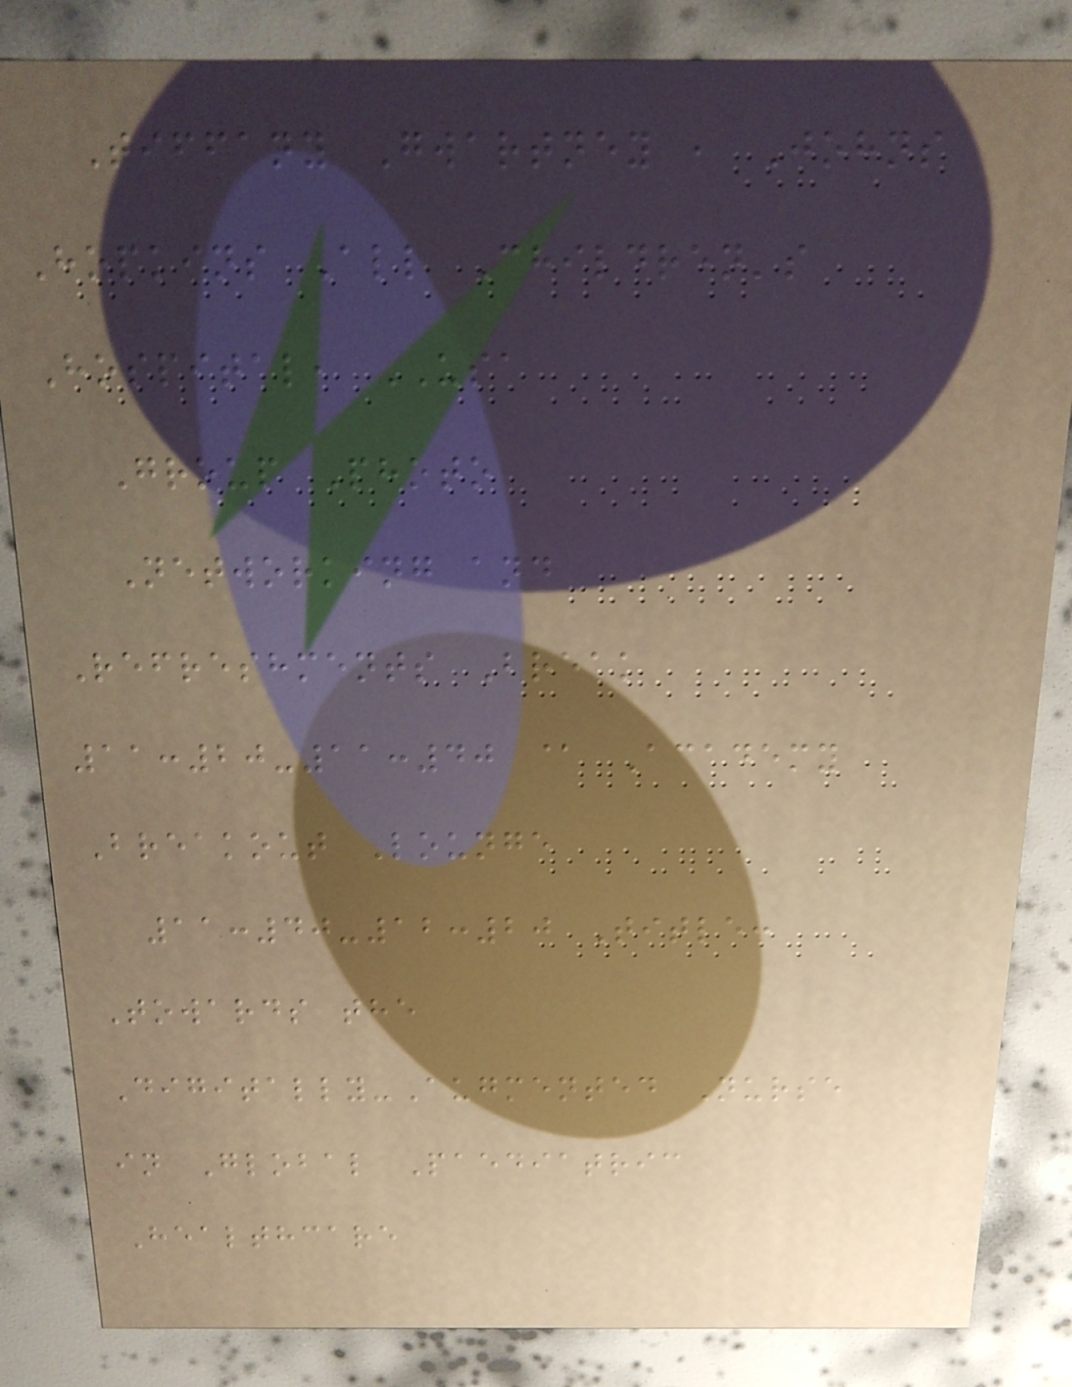Tiffany Gwartney , Johns
Hopkins All Children's
Hospital, USA
Group Photo
Networking and
Refreshments Break
11:20-11:40 @ Academy
Breakout Lounge
11:40-12:20 Title:
Towards the
Digitally-Augmented Nurse
in Global Paediatric
Healthcare
